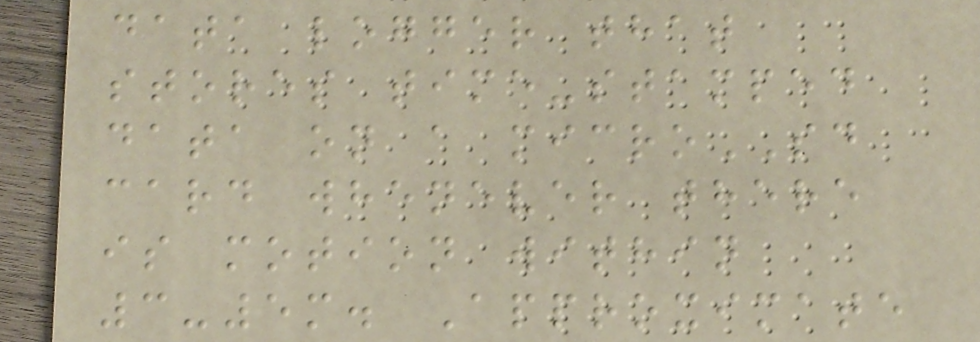data logger that
stores time-stamped
data on a microSD
card whenever there
is motion within
3-5m. Approximate
